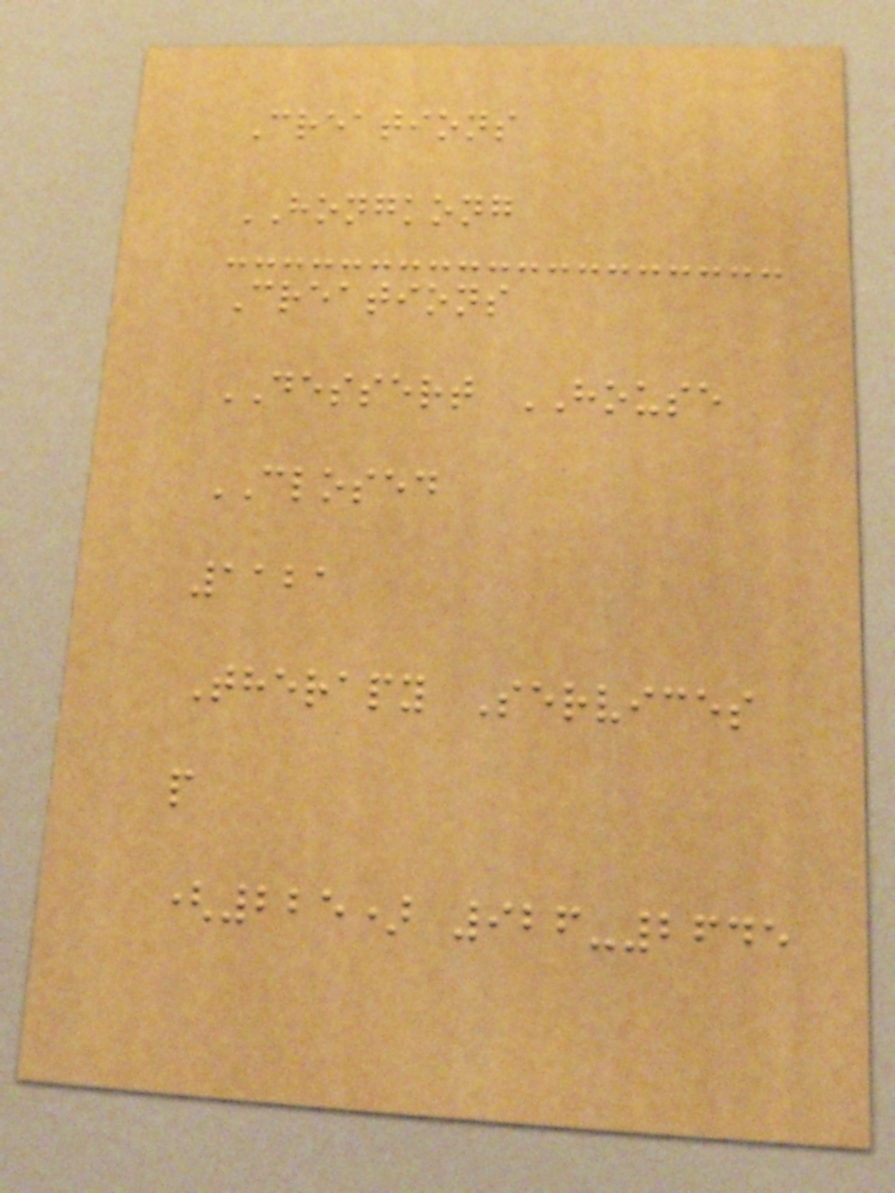Creations
HONGKONG
Creations
DESSERT HOUSE
CLOSED
1121
Therapy Services
p
(225) 926-2645
